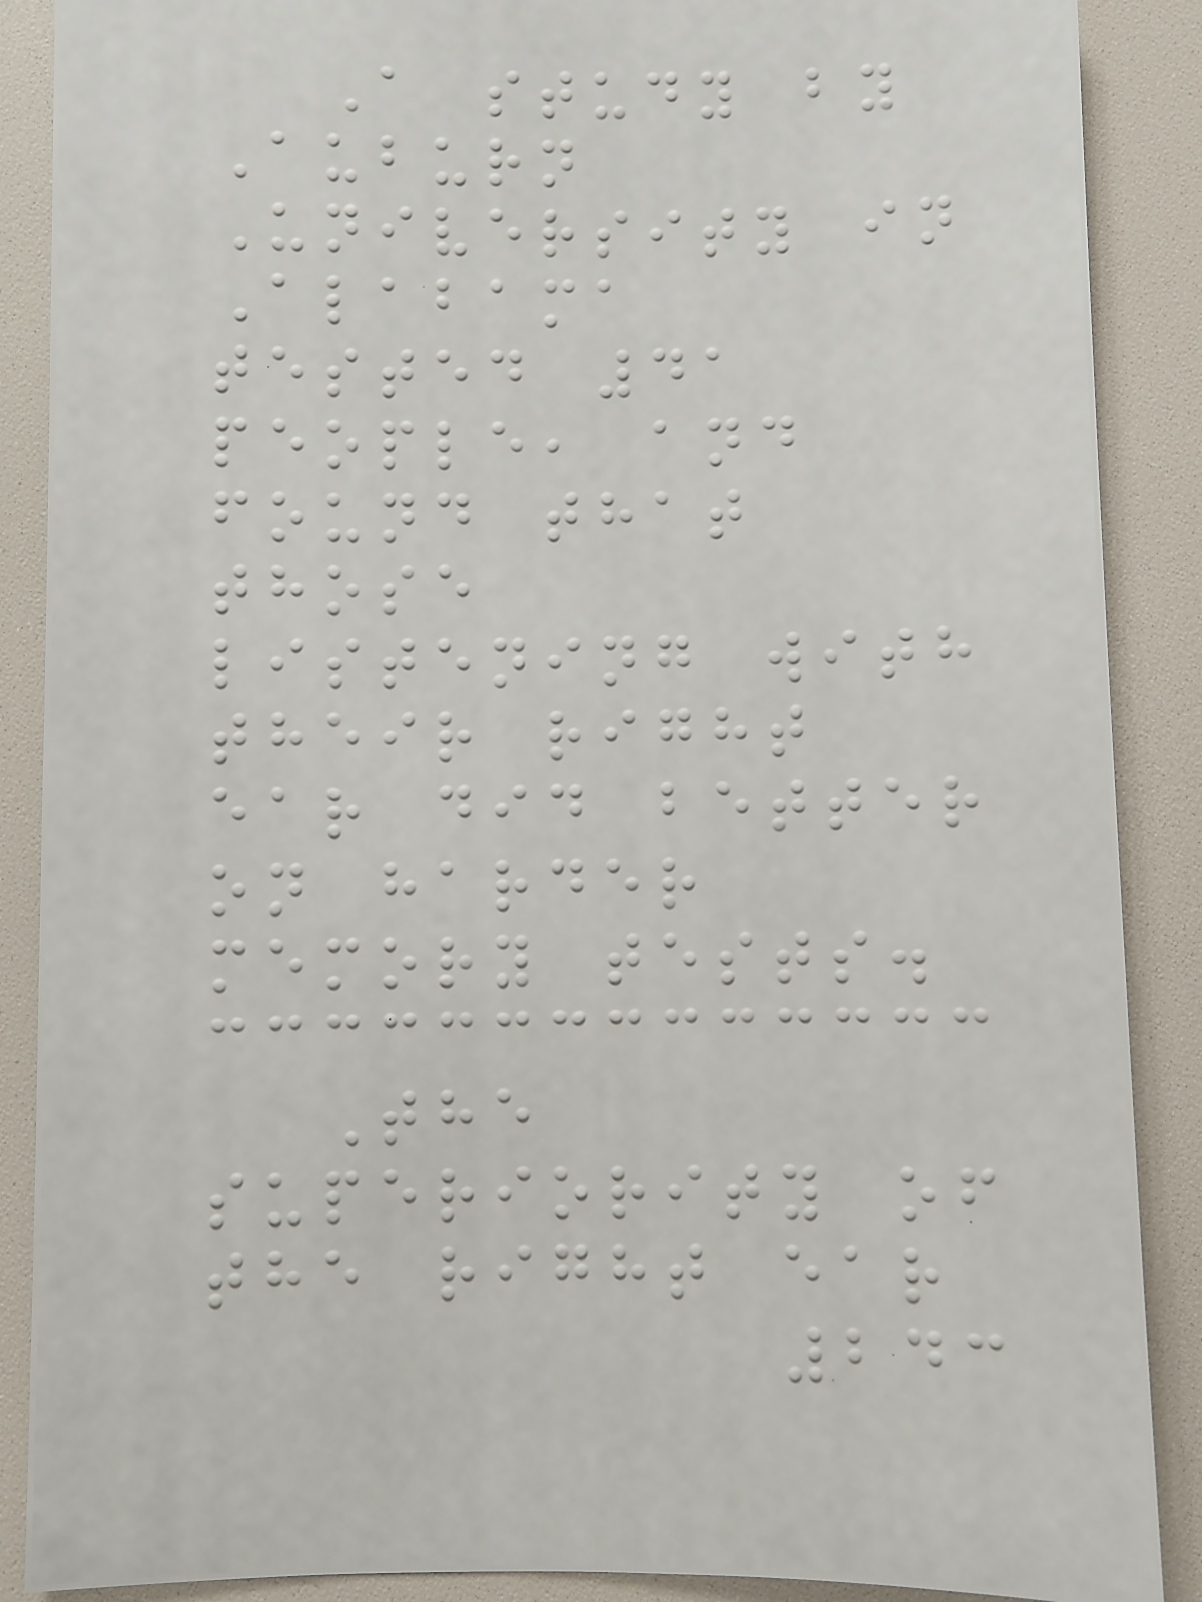A study by
Auburn
University in
Alabama
tested 41
people, and
found that
those
listening with
their right
ear did better
on harder
memory tests.
The
superiority of
the right ear
243
